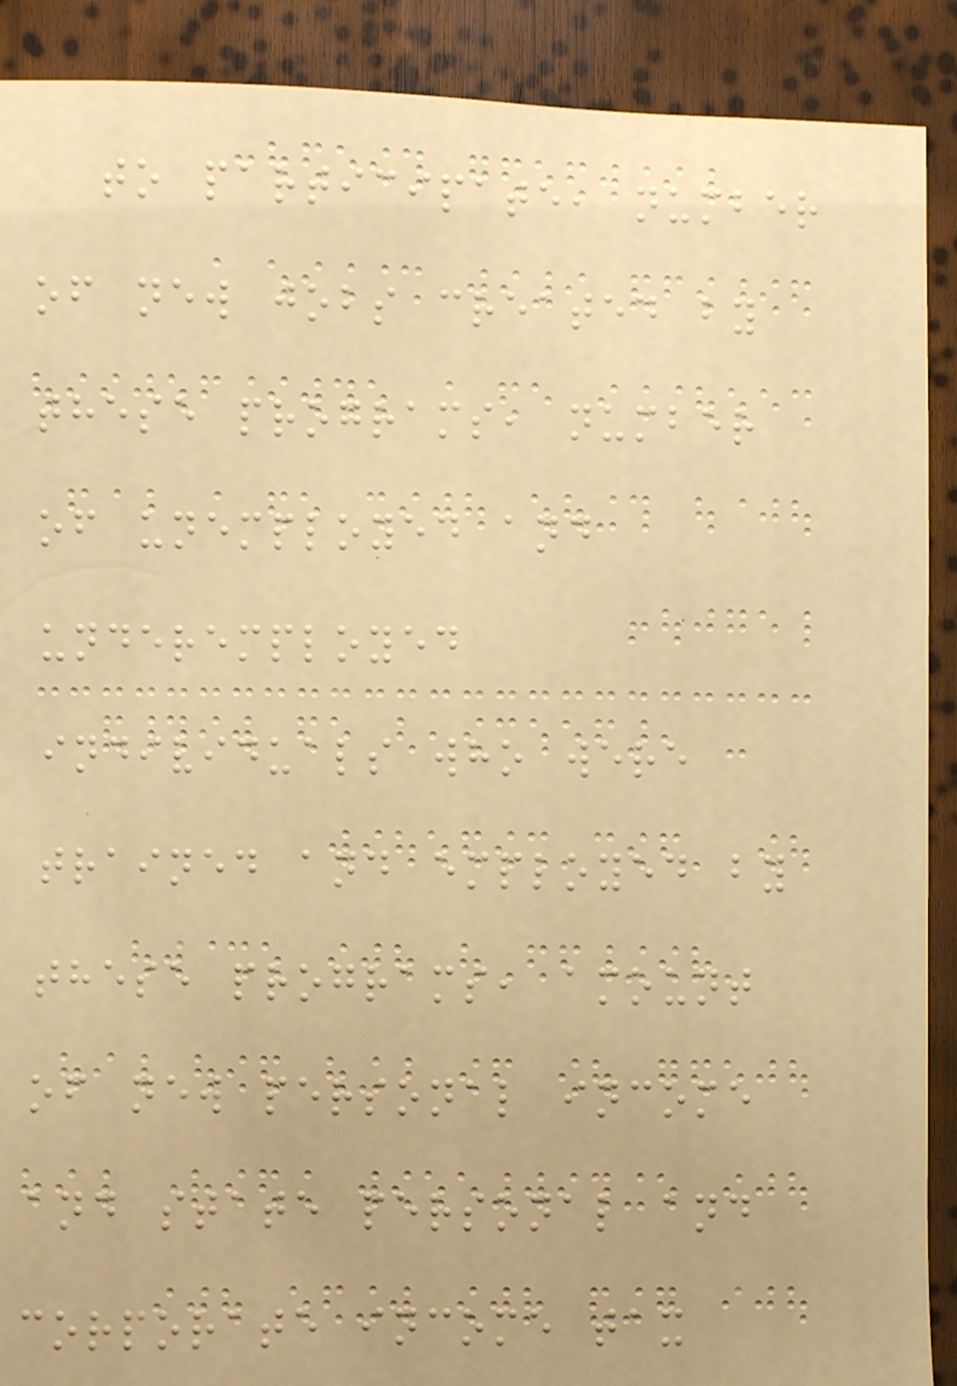to participate, number
of new jobs created by
these programs, number
of unemployed and
underemployed
individuals who were
trained and employed by
these programs, amount
of new personal income
and state personal and
corporate income tax
